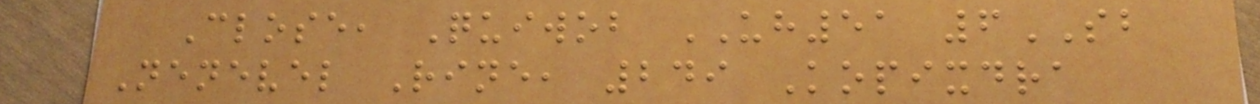Close, Quiwob UH51 6SB
Nenevel Rine, 249 Kopixdra
